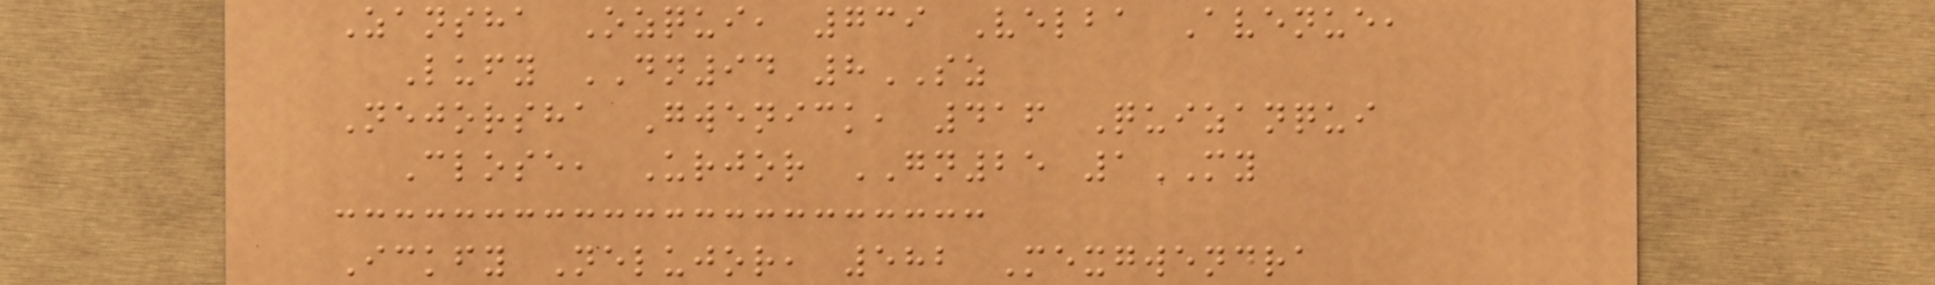Zansha Ozqui, 739 Velba Avenue,
Lufy DN94 8SZ
Nejorsha Gwenick, 416 Quizanqui
Close, Urjor GN25 1MY
Ickfy Nelujor, 582 Mexgwendra
